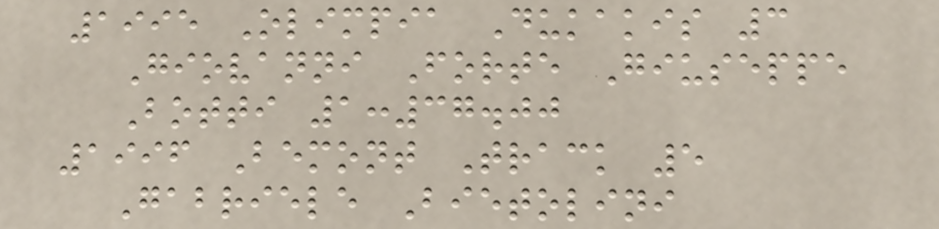1995 Olimpia Dukakis 3
Giovanni Forte Giuseppe
Botti 1:37.00
1996 Bemont Track 5
Gabriele Bietolini
